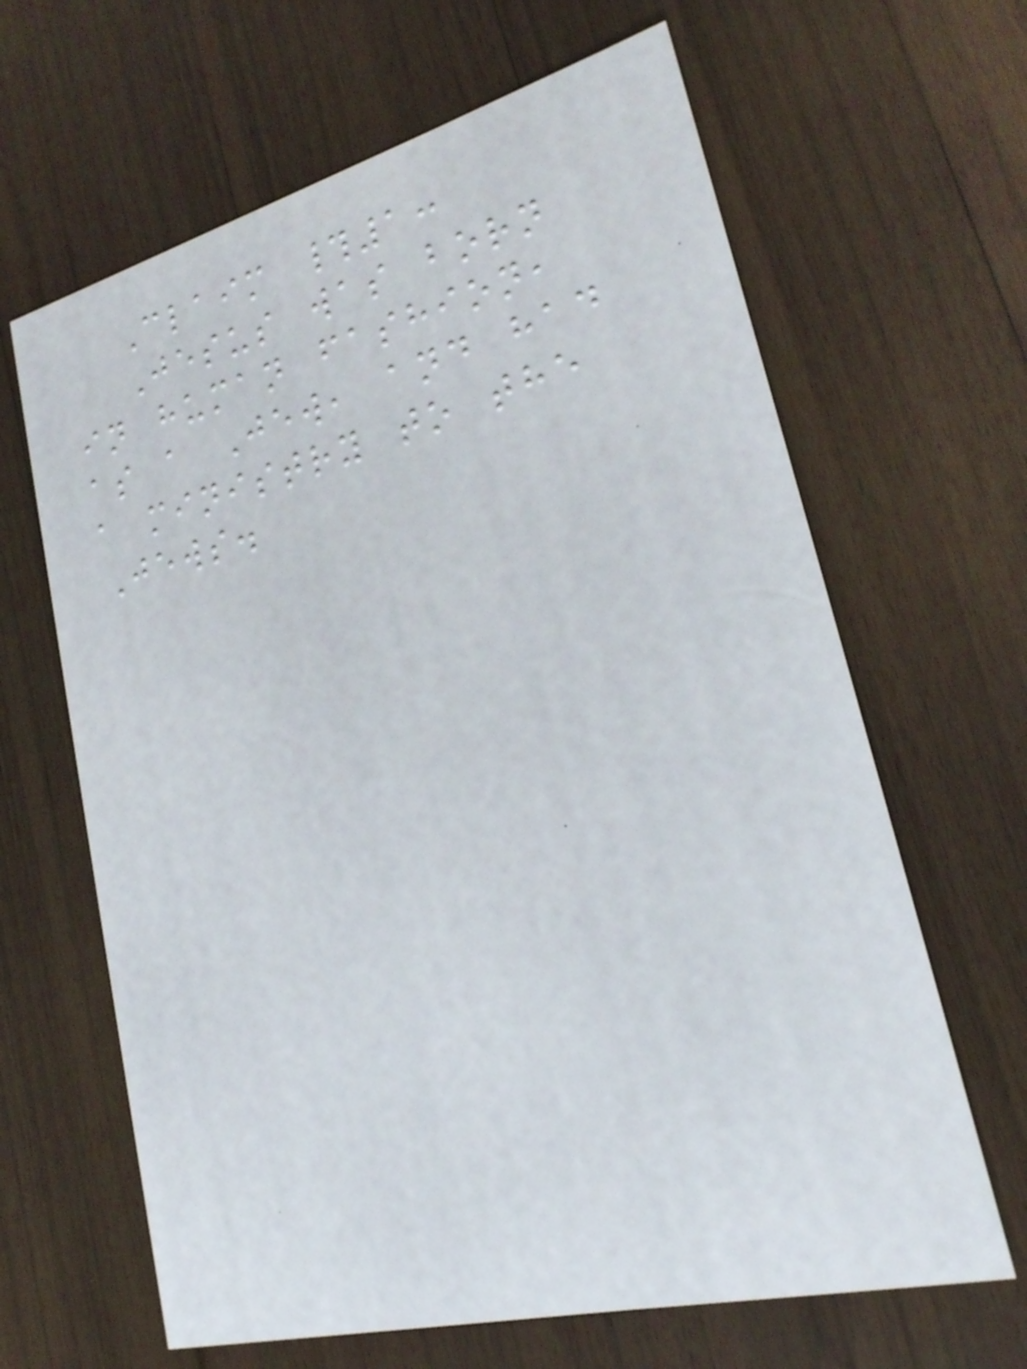Claim #1:
Jesus was born
in human fashion,
as a Jew, and had
a ministry to the
Jews.
